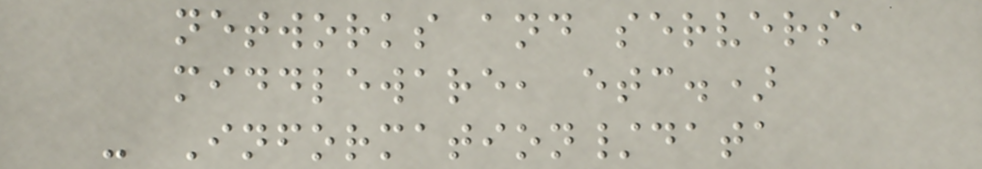networks and servers,
middleware, etc.)
- Information/data
